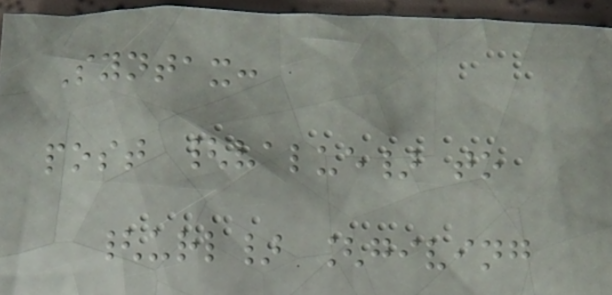Syntax:
post {value} to
{url} [giving
